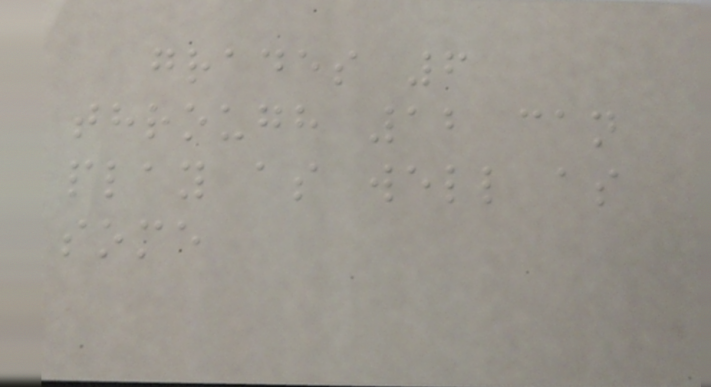grades 6
through 12 can
play as well as
some
